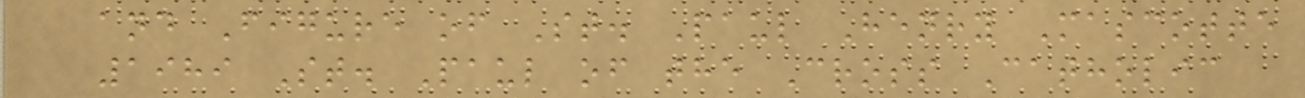and Figure of St. Paul Henry Mascotte
1989 St. Paul of the Cross Catholic
